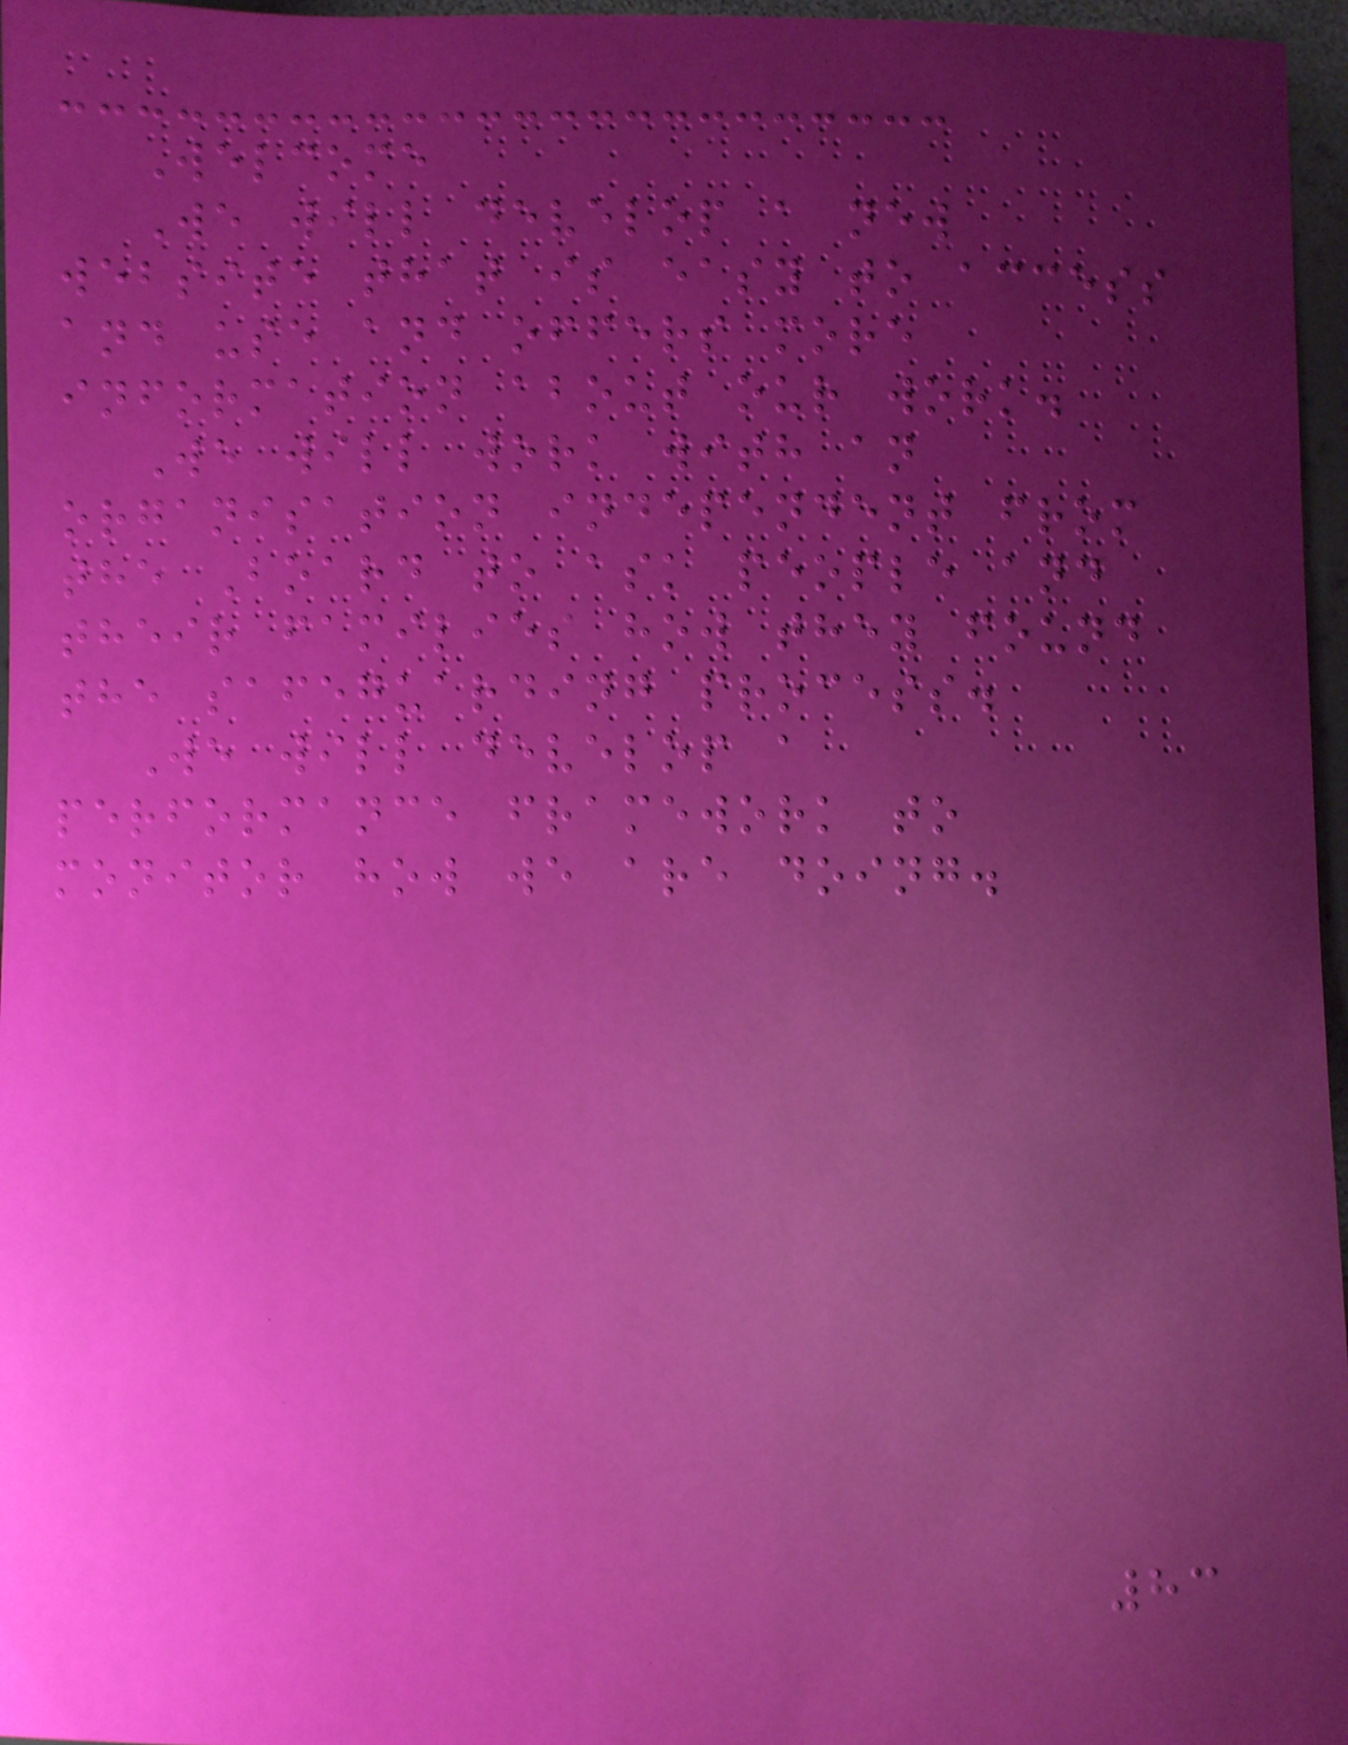Welcome
We will develop a new
website that is easy to access
and use and offers more
information about our work.
We will work with an
organisation independent from
the Board to ask people and
their families how they found
the safeguarding process.
We will develop a
performance framework to
monitor how we are doing.
83
